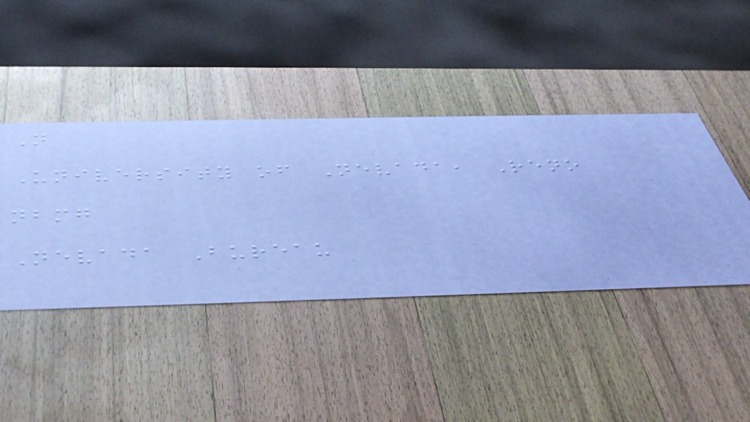N
University of Nevada, Reno
nbmg
Nevada Bureau
